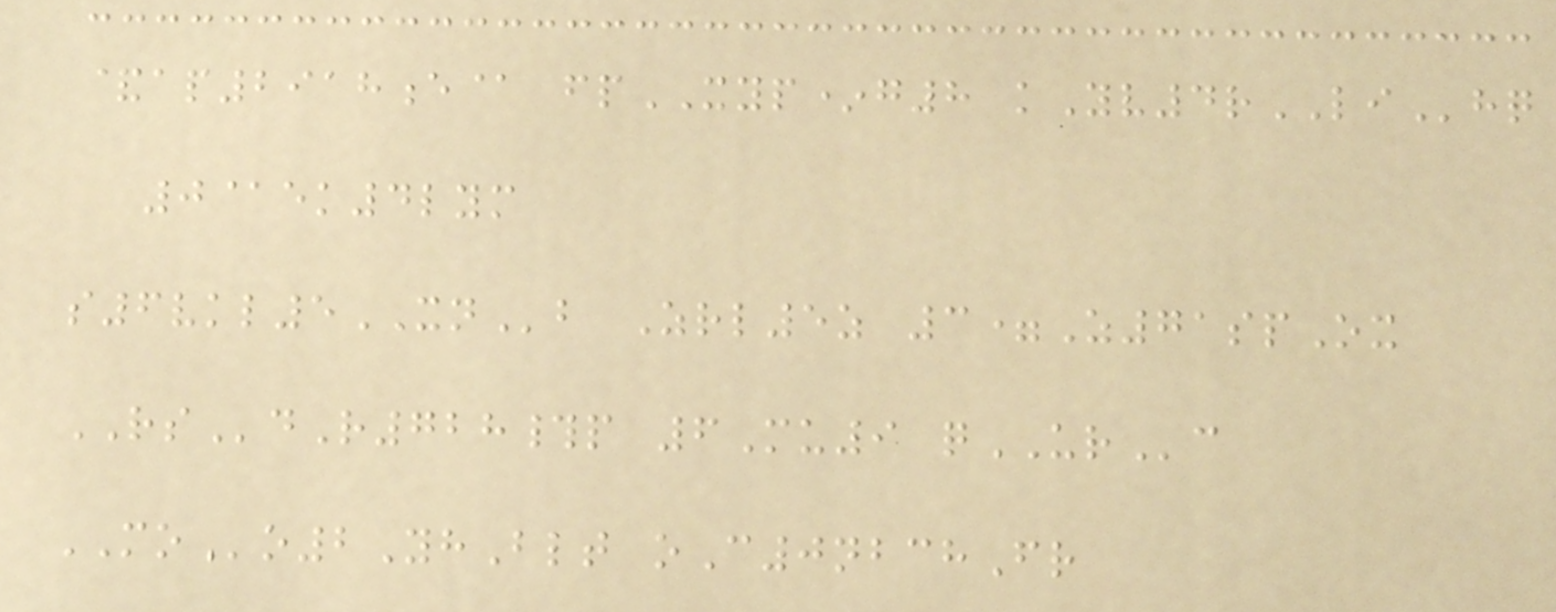&ap2918e@ fpXYP*g8 kYv4rLIhq
0@ek4lym
s6vkl5XNb Zrl5z 3=Z71spOx
RSdR728#p 6Mu9 qURc
MOo2YhBlt oC0nbchFr
